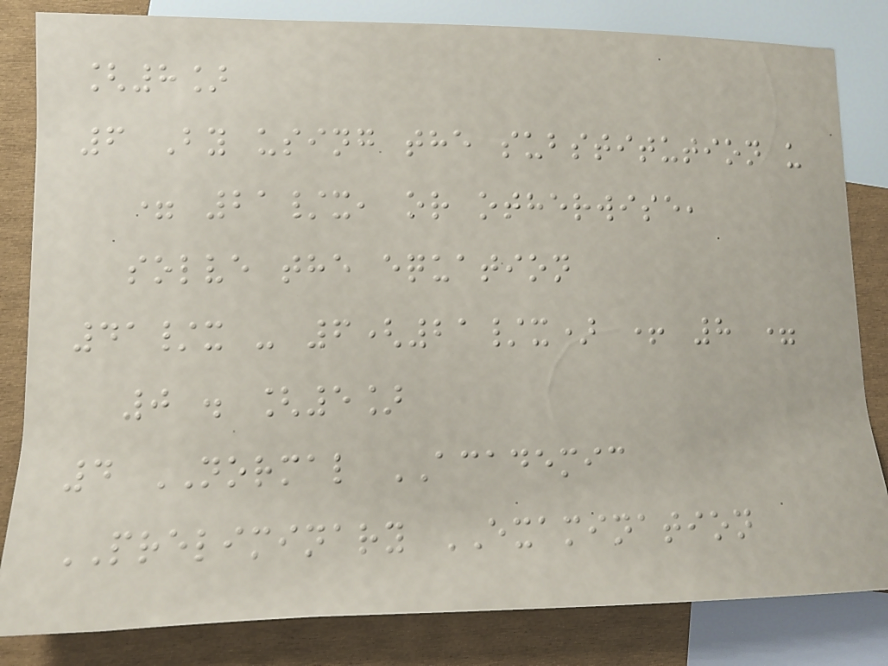[8]
6 By using the substitution u
= 21/x, or otherwise,
solve the equation
41/x - 6(21/x) + 8 =
0 . [5]
4 NORMAL ACADEMIC
PRELIMINARY EXAMINATION
